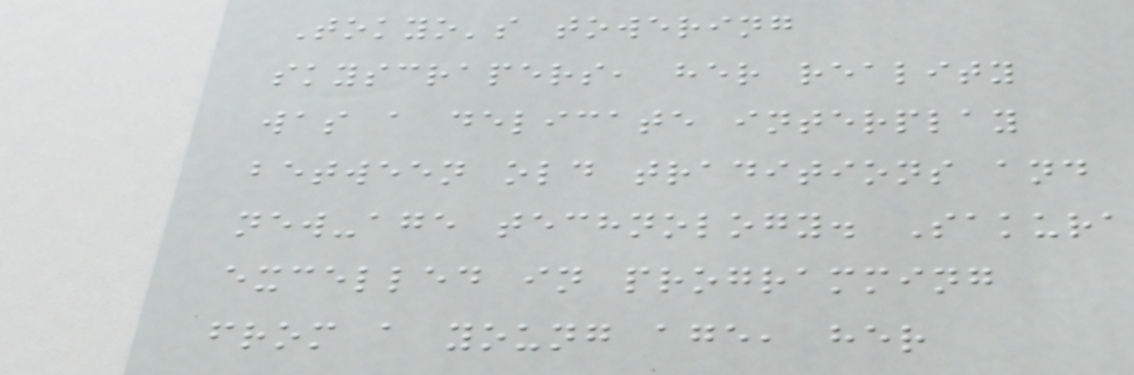Tokyo's towering
skyscrapers, her reality
was a delicate interplay
between old traditions and
new-age technology. Sakura
excelled in programming
from a young age, her
